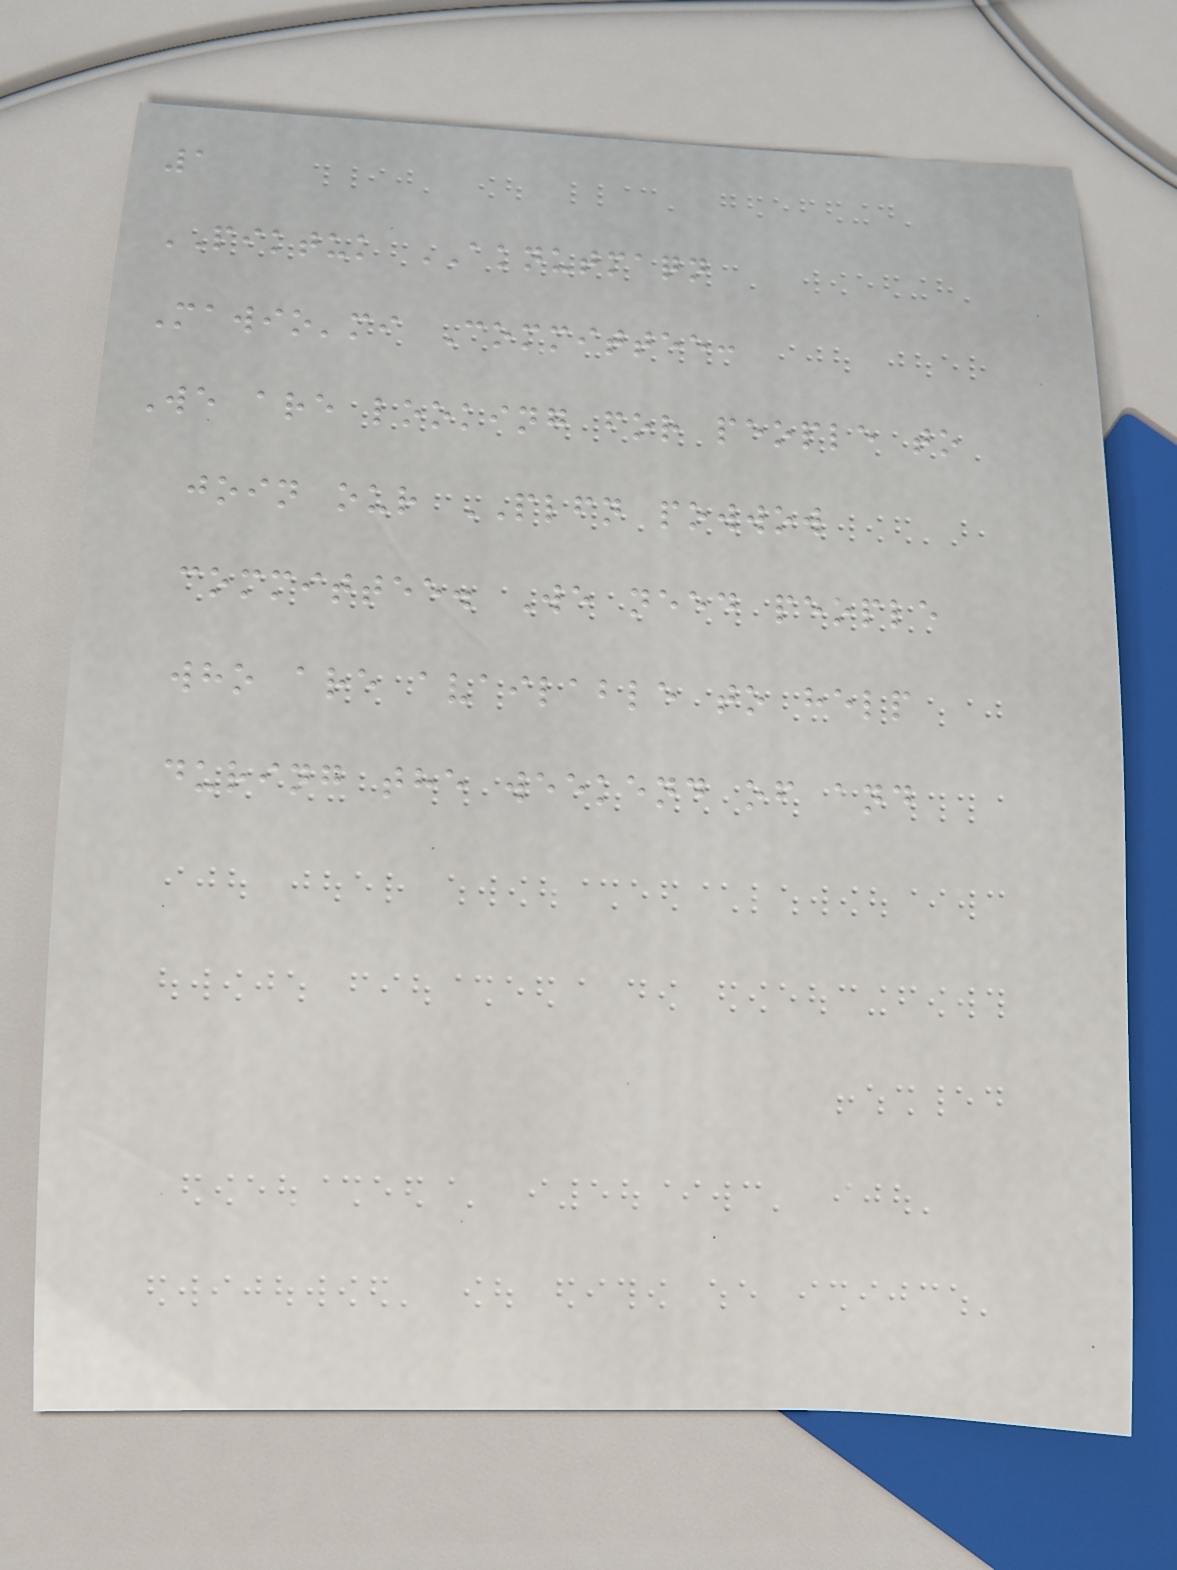1
PIKTUK AKNUTMAQN
Mawio'mi Committee:
We are looking for people to
join our PLFN powwow
committee. We need people
who are available to help
during the weekend of and
